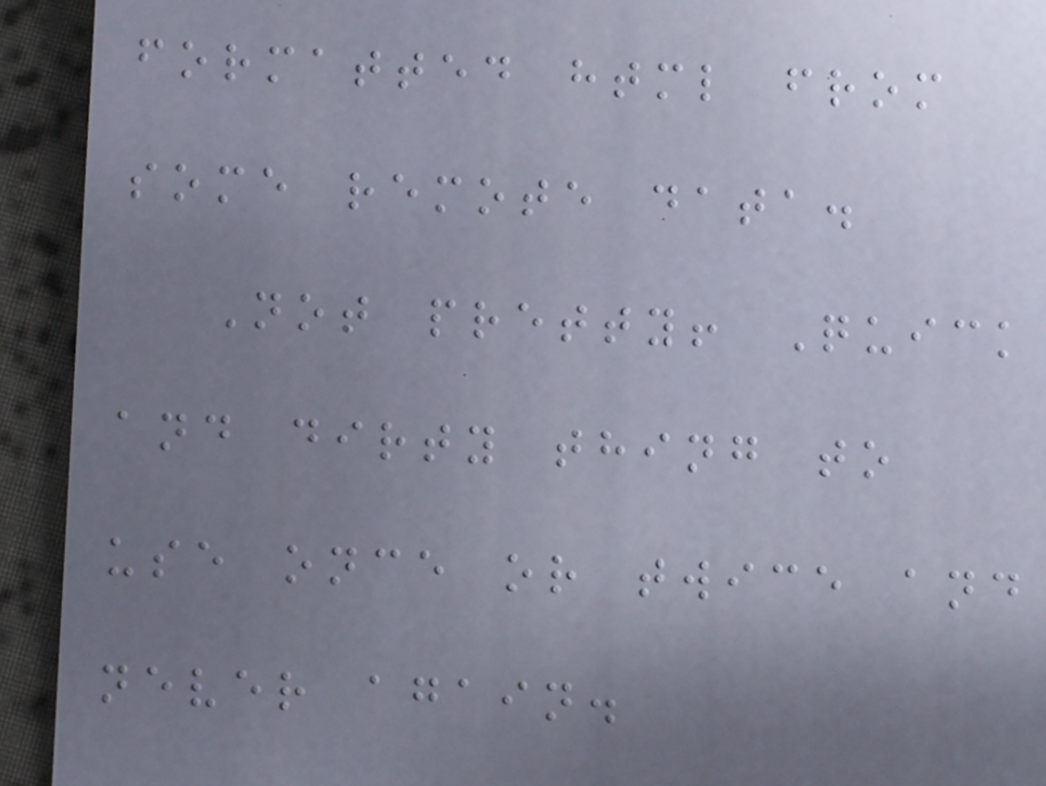formatted html from
some remote data.
Not pretty! Quick
and dirty thing to
use once or twice and
never again.
